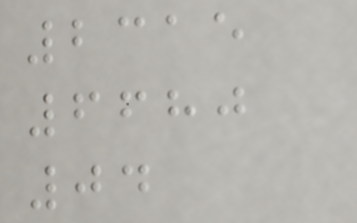2315
6680
04
